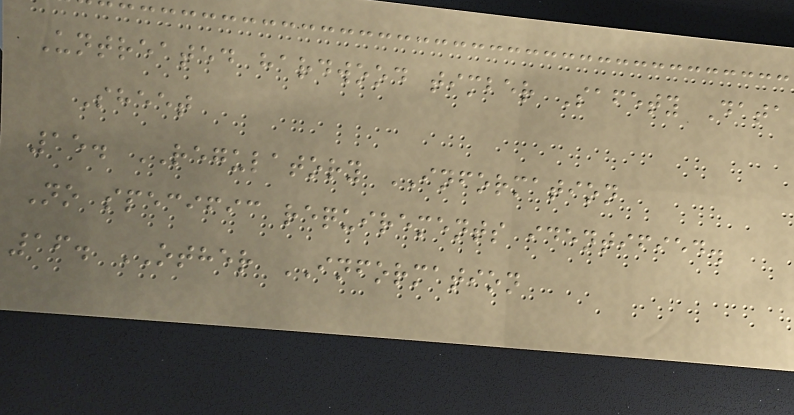Untreated hardwood timber Safety Data
Sheet
15. REGULATORY INFORMATION
No specific requirements identified.
16. OTHER INFORMATION
